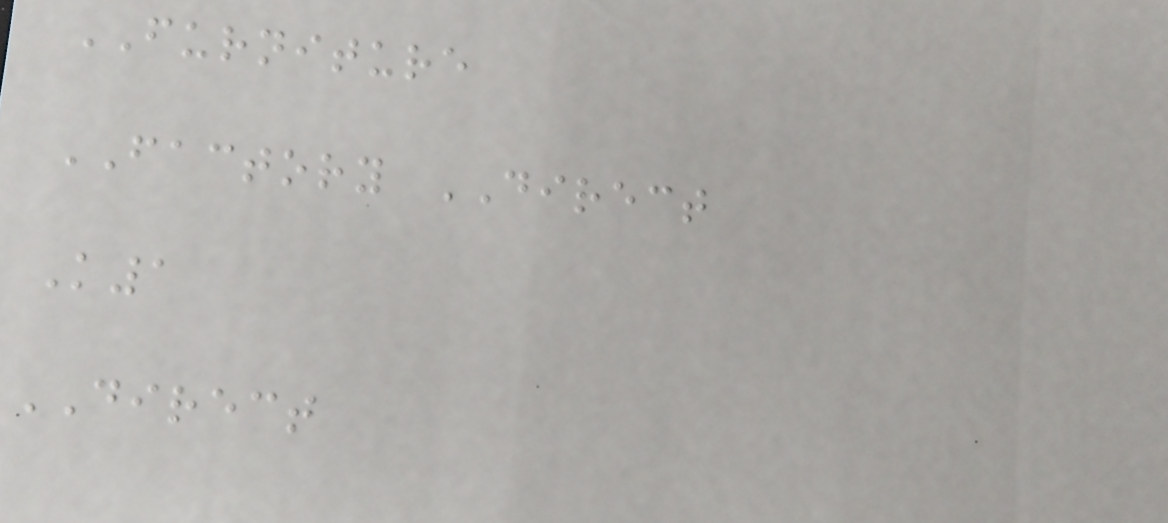FURNITURE
FACTORY DIRECT
K1
DIRECT
